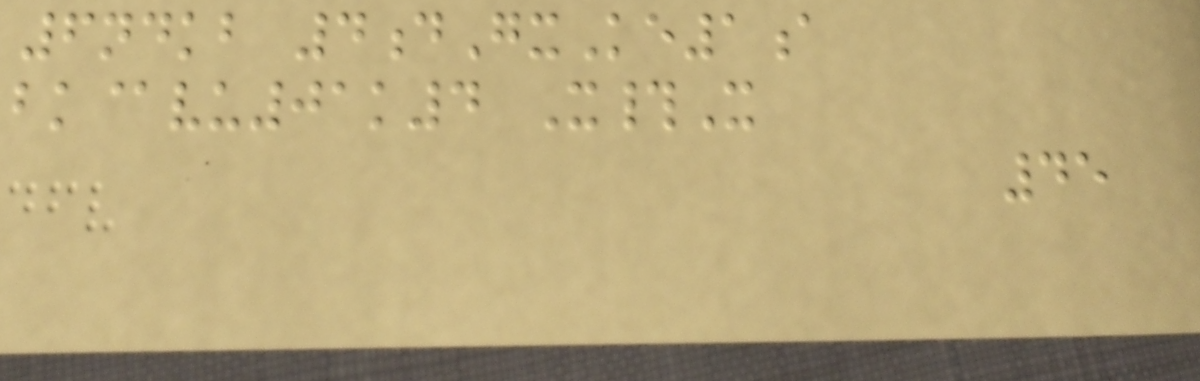6ndkb 4dGxKe1a
bk@vu01k4 X#X
45
